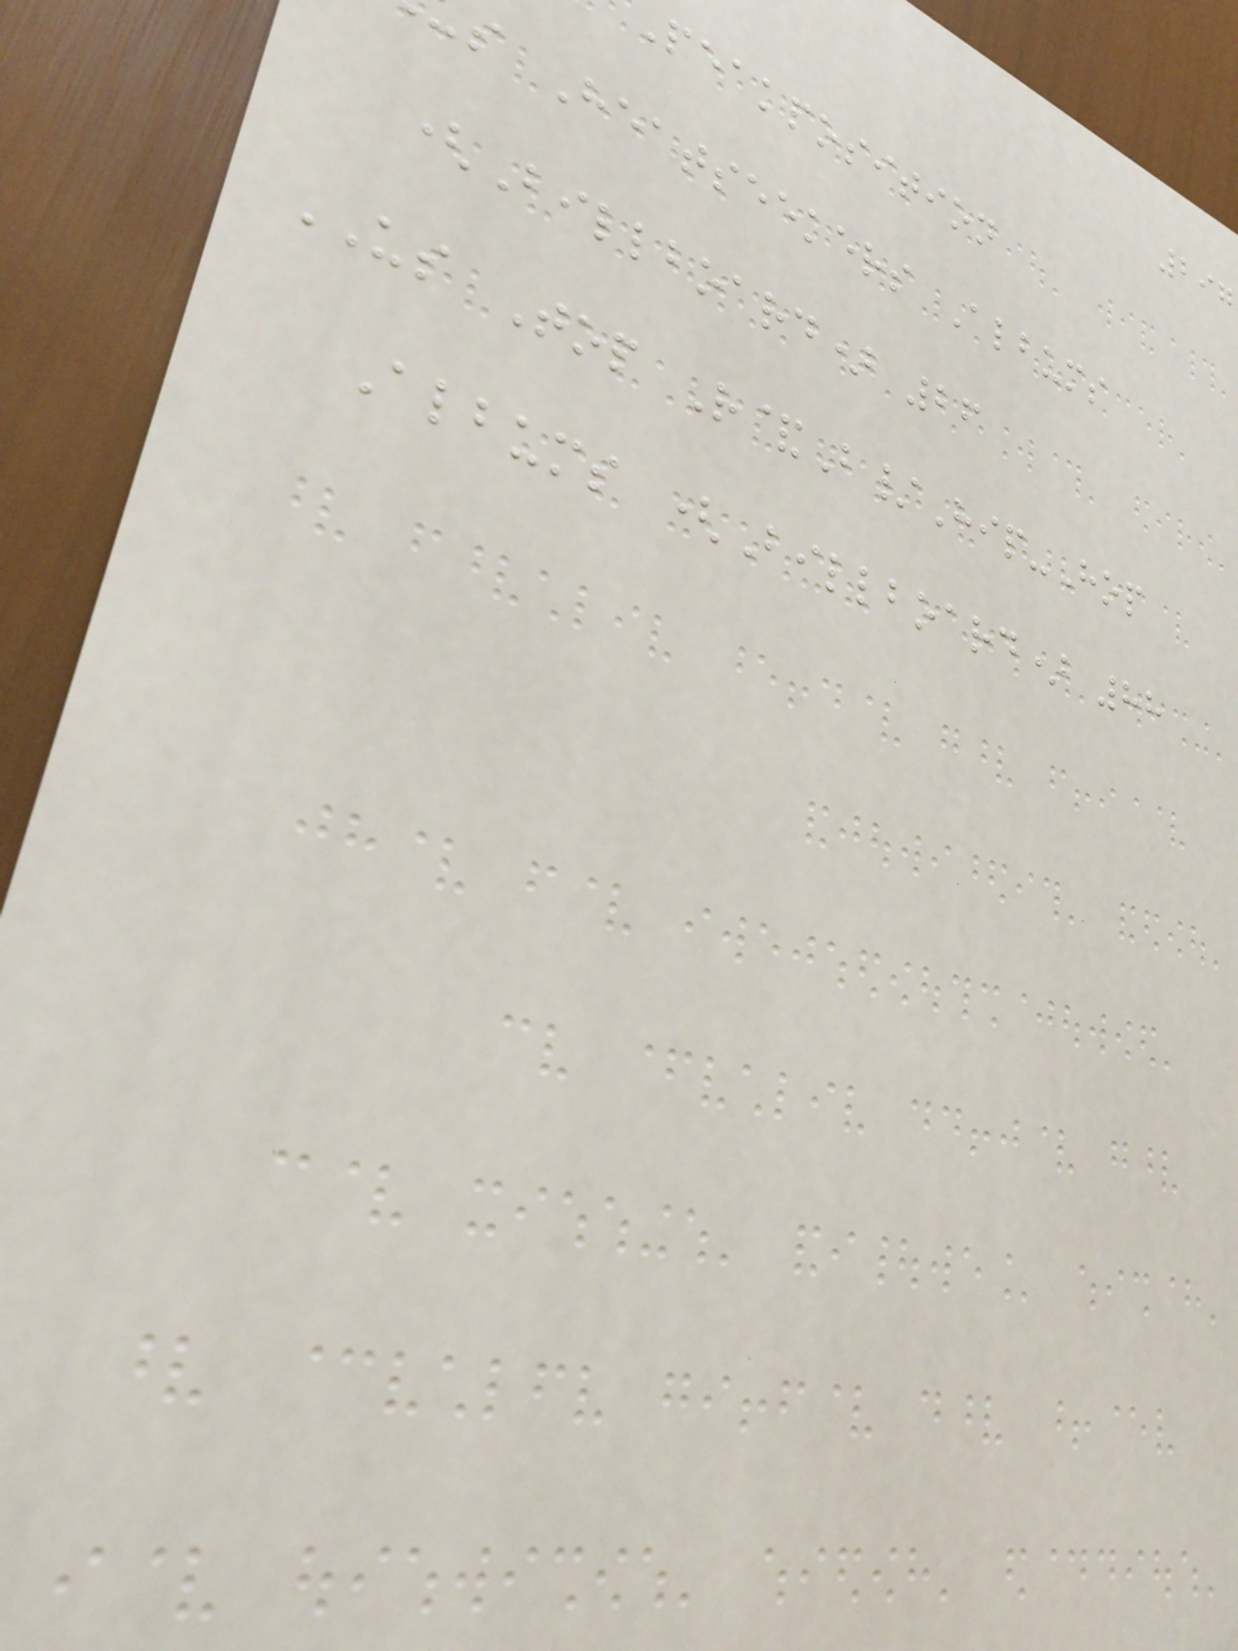297
peakposition
s Heatseekers Albums
(Billboard) 26
US Top R&B/Hip-Hop
Albums (Billboard) 88
